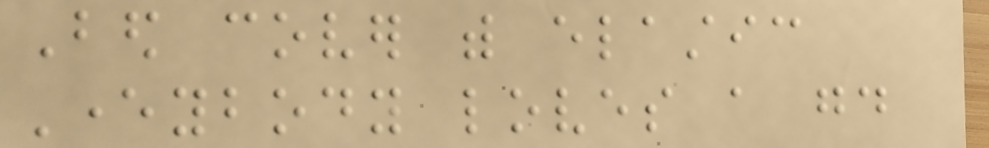Bed cover with elastic
Everybody loves a good
